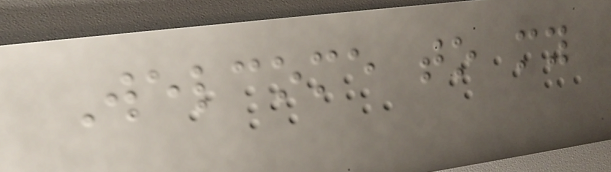Welcome to my
